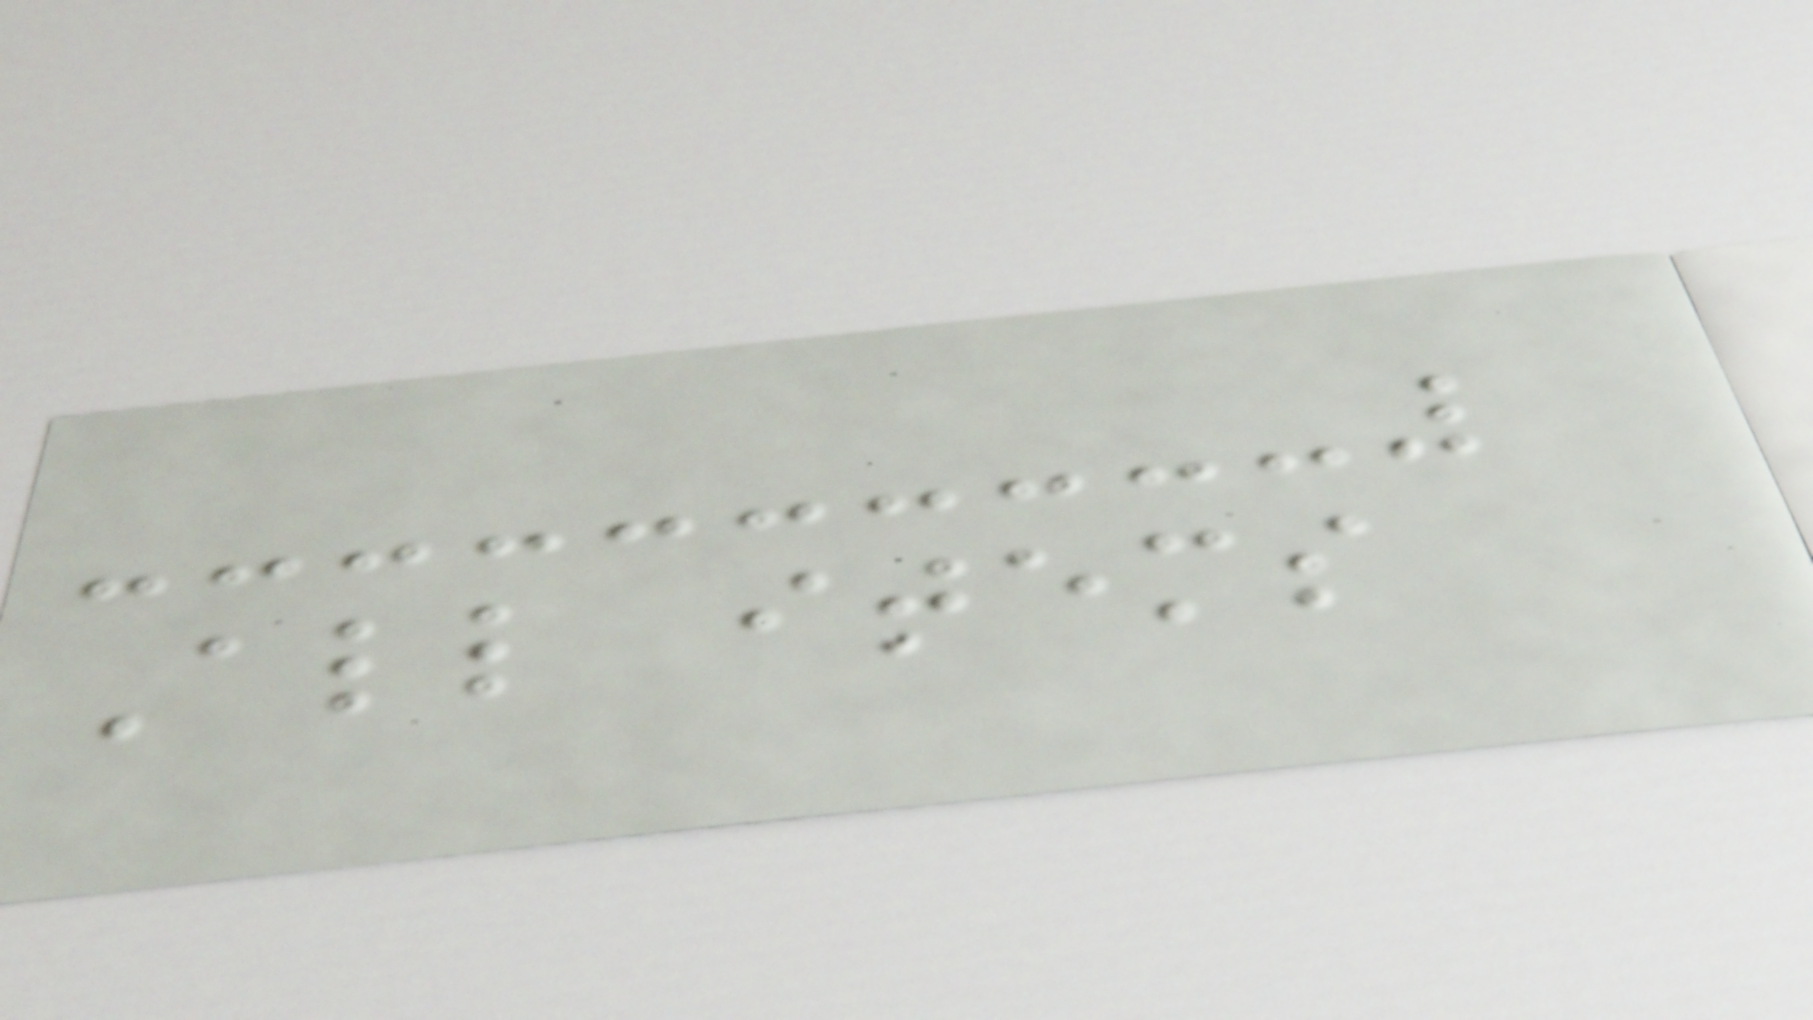All items
